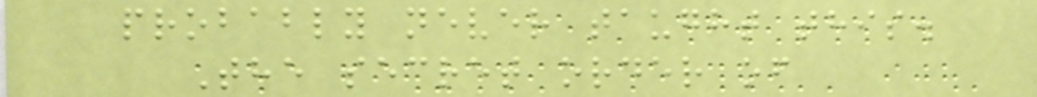probably never taught this.
The secret order of
